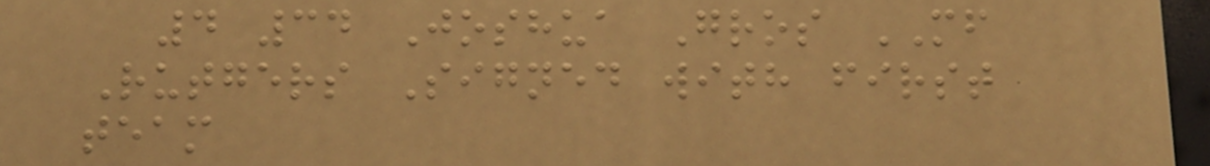4 34 Joshua Gros MF
Rutgers Signed with first
team
